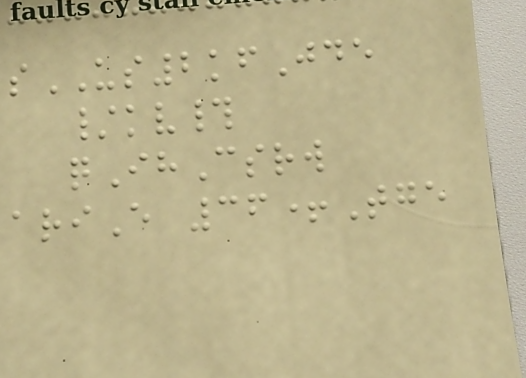sUS2kfJde
/kv#
qIhCsrw
ariE 36+Tge
